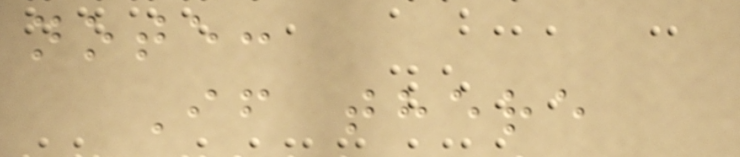note:
If there
